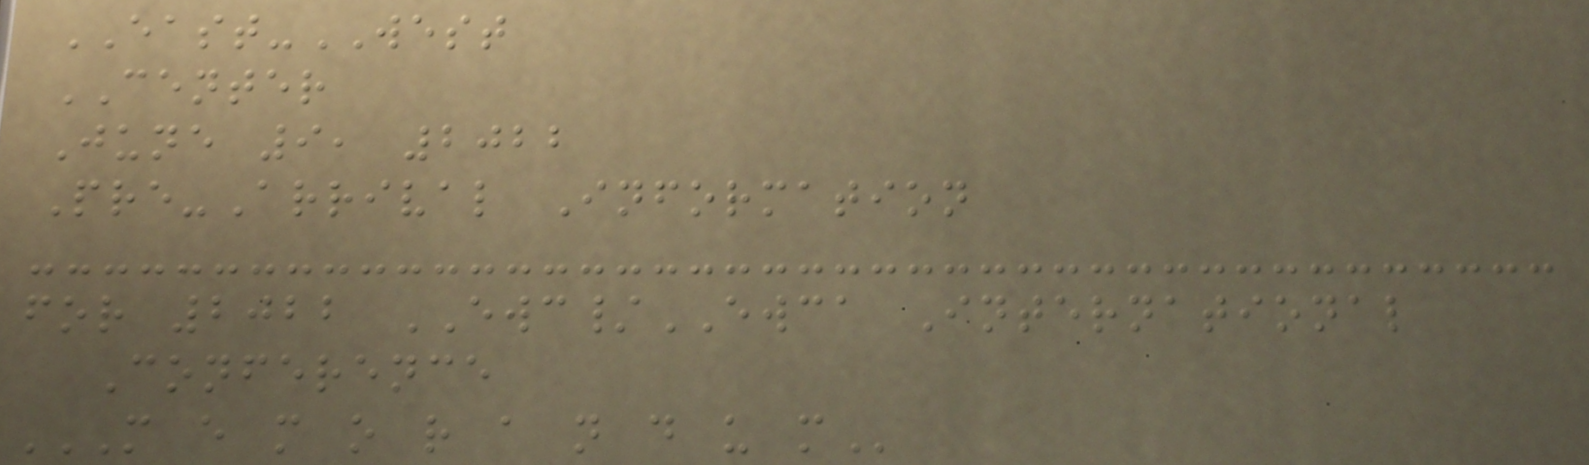EAST-WEST
CENTER
June 9, 2022
Pre-Arrival Information
for 2022 EWC/EWCA International
Conference
M E M O R A N D U M
